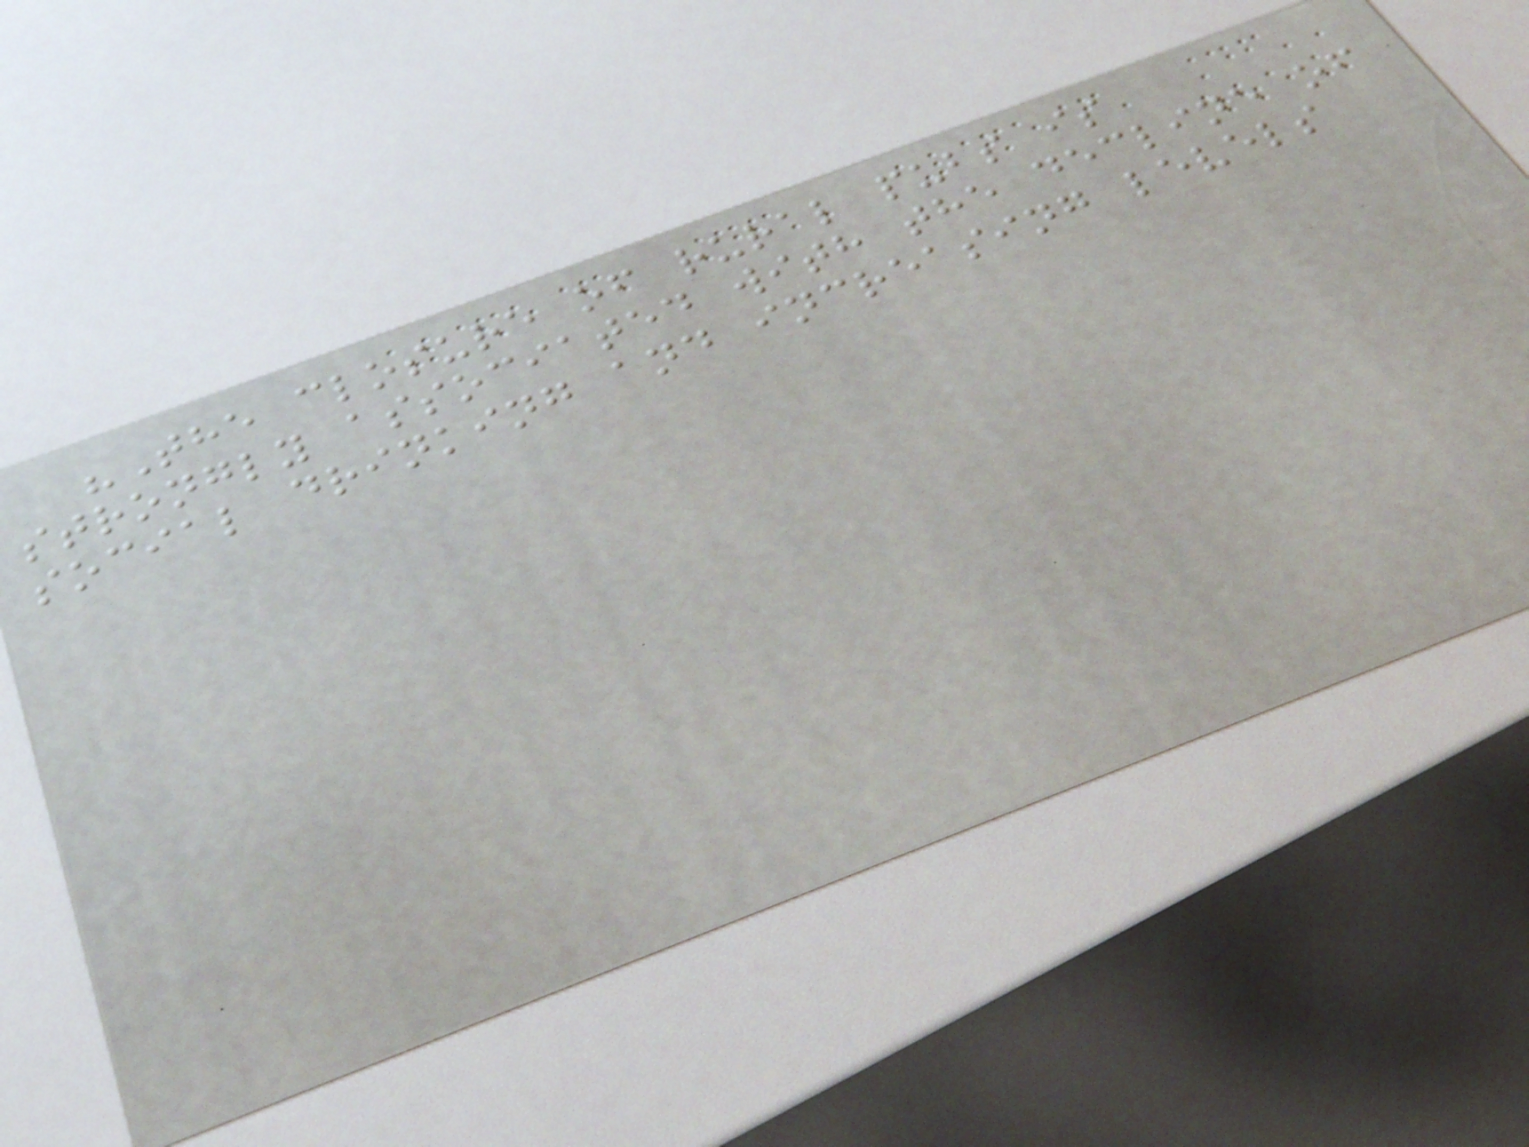"The closure of rural pubs is
strongly associated with the decline of
social drinking and increasing levels
